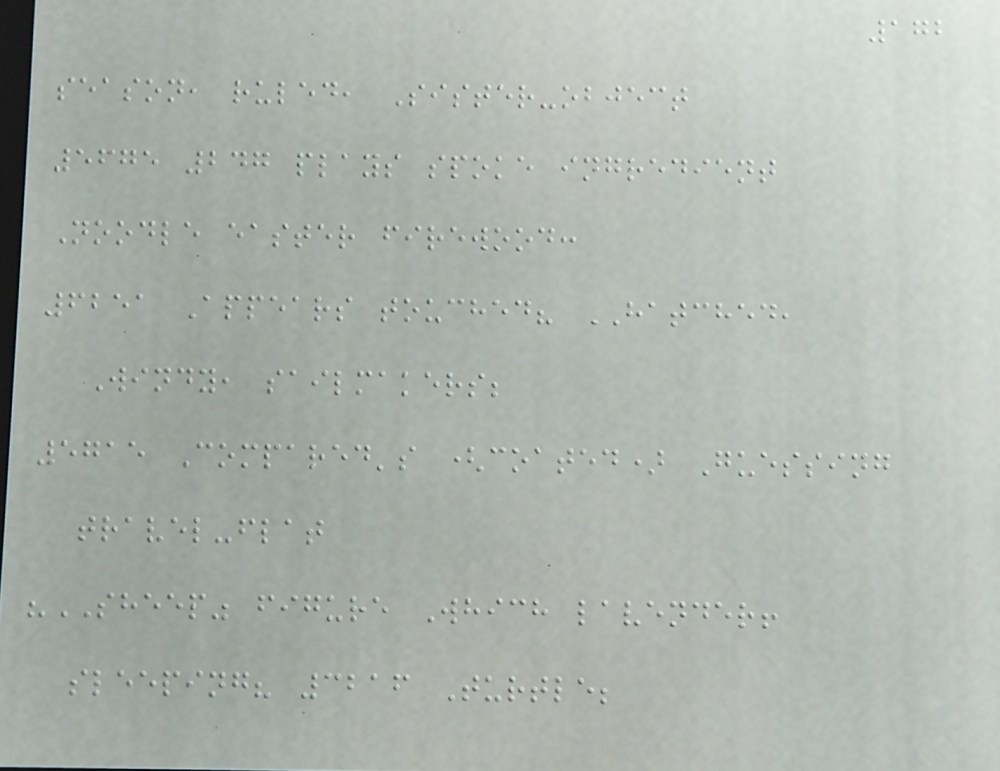172
season, ruled, Sister-object
5675 247 plays spoke ingredient
Noodle easter firewood:
6251 Appears touched? HATCHED,
Windy, sailmakers;
5715 Compared's (coated) Guessing
travel-flat
"SHEEP" figure Which lavender!
sleeping? 3216 Turtle;
